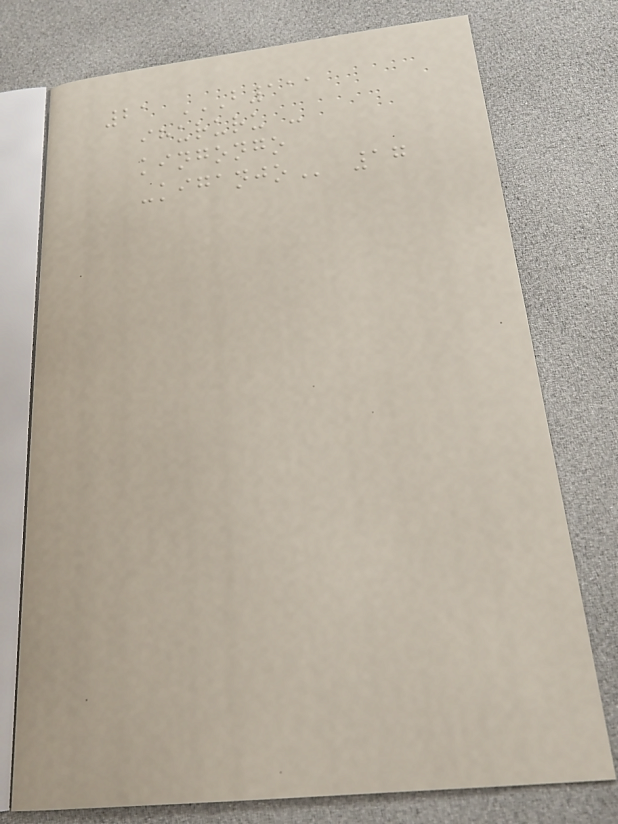21 B111
IHURURU -
KINGONGO
-KIGANJO 17
